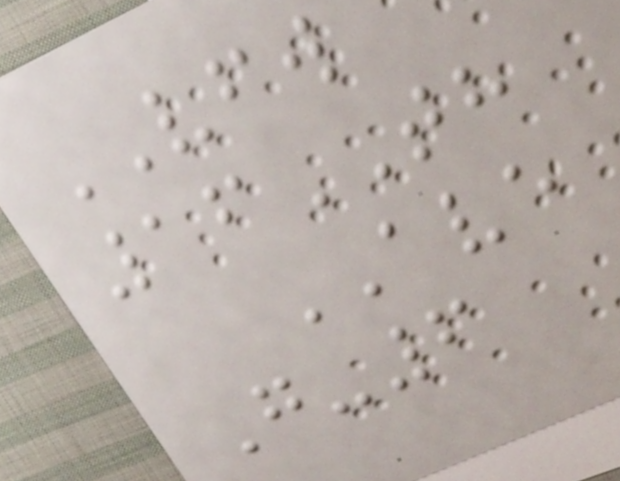VFW
16TH
AVE
G-6
